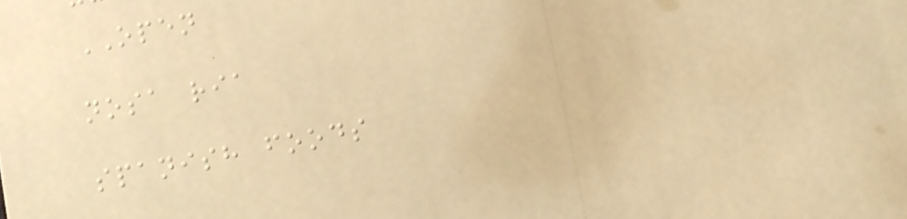OPEN
nosa ria
spanish foods
